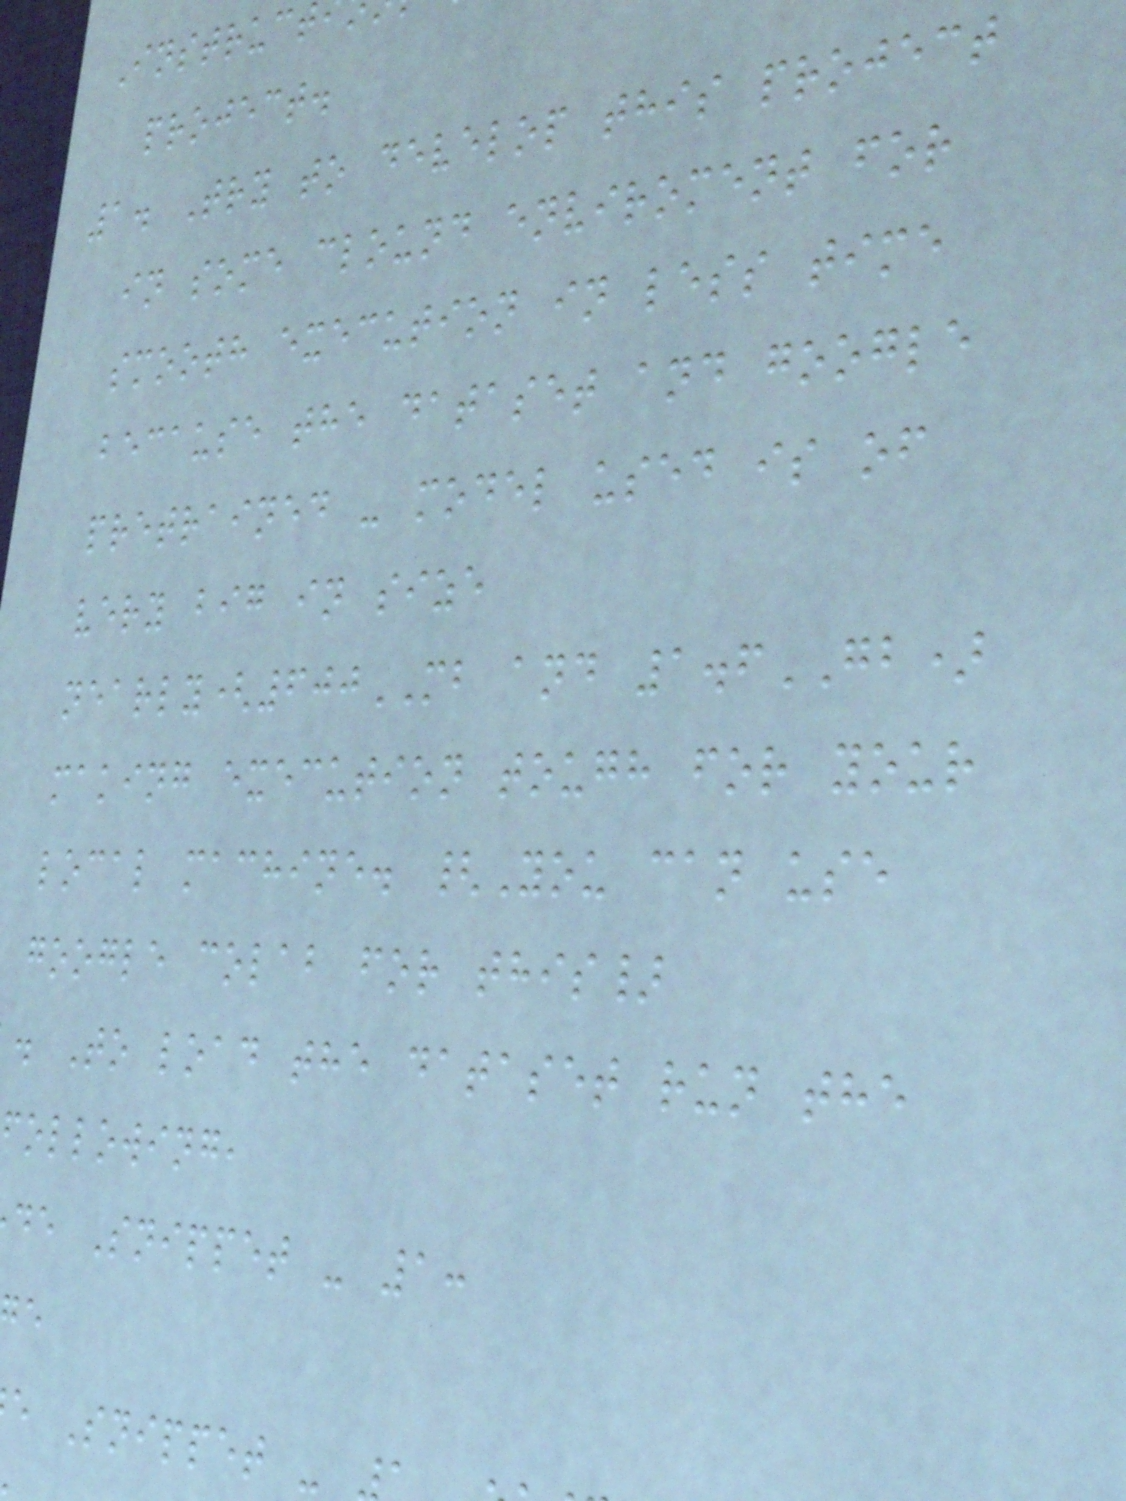Instruct
project.
1. Try to develop this project
in some clound enviroment for
smooth execution in less time
because the dataset and google
pretrained - model used is of
very big in size
nearly(600MB and 1.6GB)
making execution tough for your
local machine. {You can use
google colab for this}
. To load the dataset run the
ollowing,
de Snippet - 1:
e Snippet -
